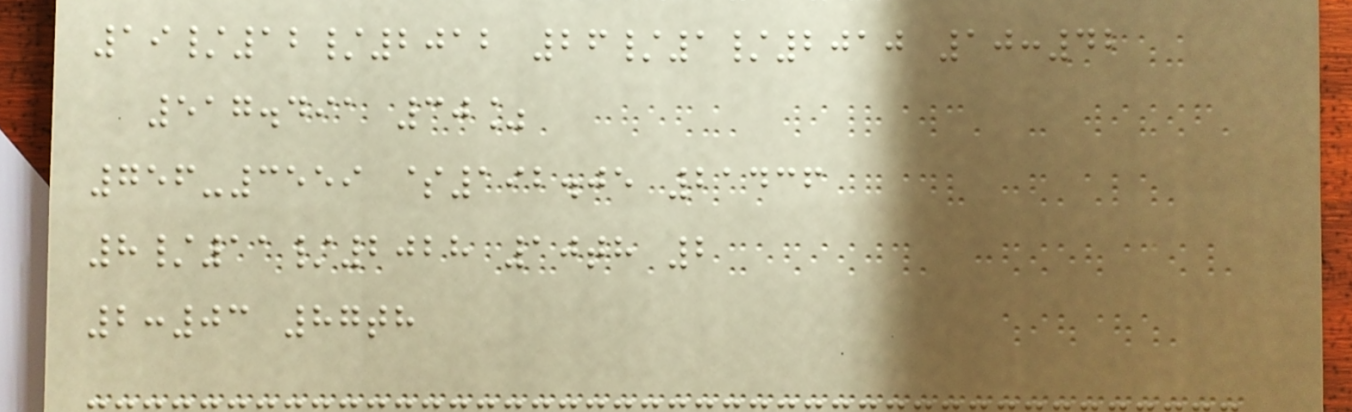19/12/2012 26/1/2010 10:42
517.491 30%
756-3559 $192.05 21436
8/11/2028 10th 2
2:03 87th
